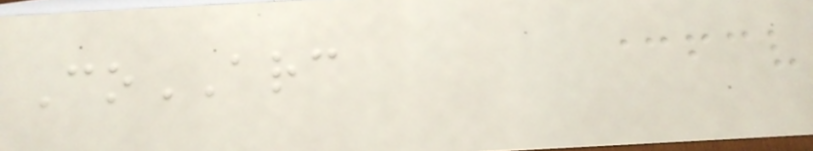CoARC
